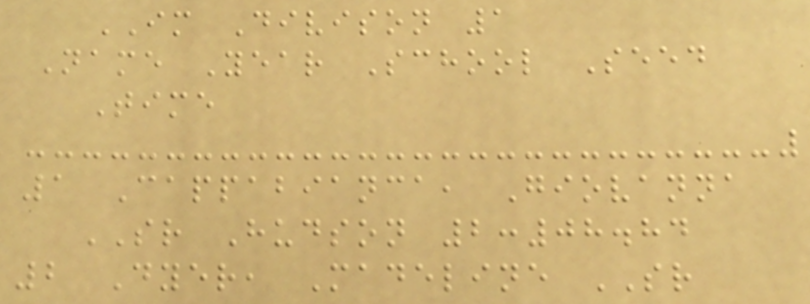IM Divison 1
Name Year School Seed
Time
1 Cappabianca, Giovanna
SR Hudson 2:08.84
2 Dyer, Madeline SR
